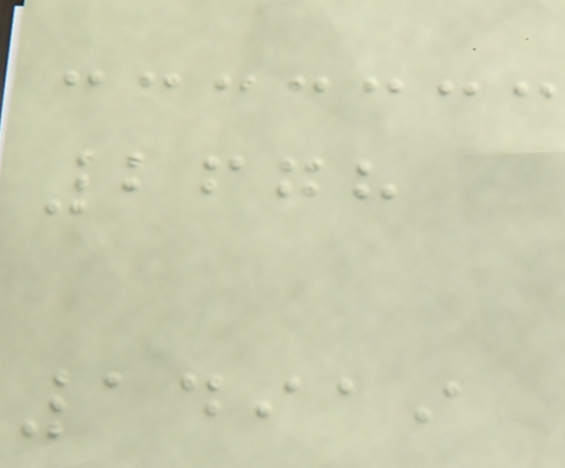2678
14919
